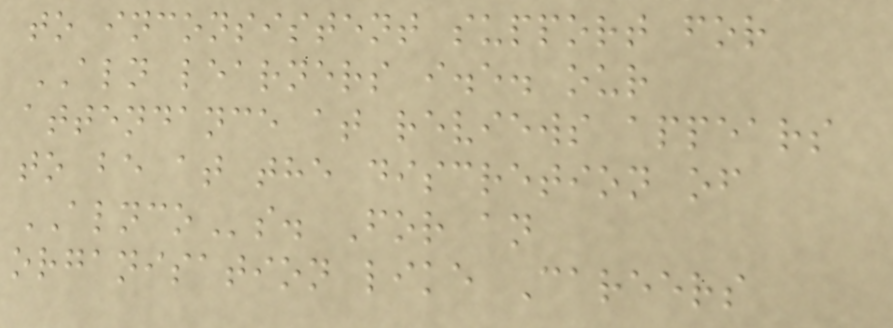to inconsistent support for
ALN learners i.e. our
attendance at reviews appears
to be at the discretion of
ALNCOs. For an
organisation like Careers
